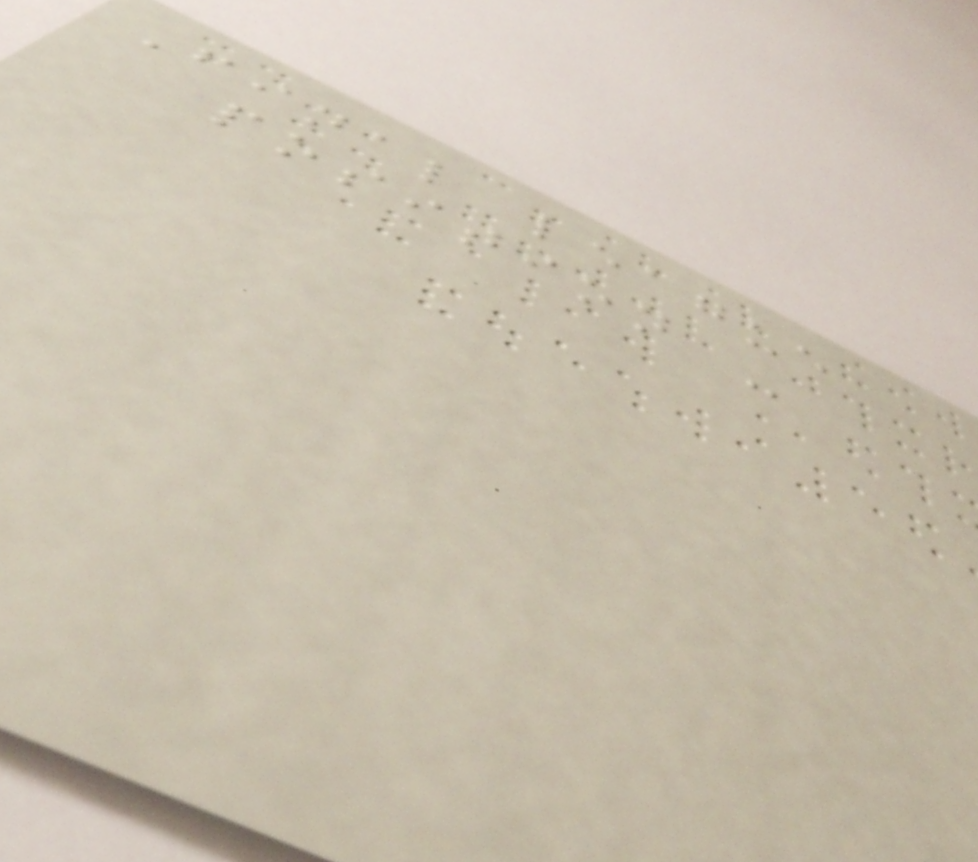Final league
position -
